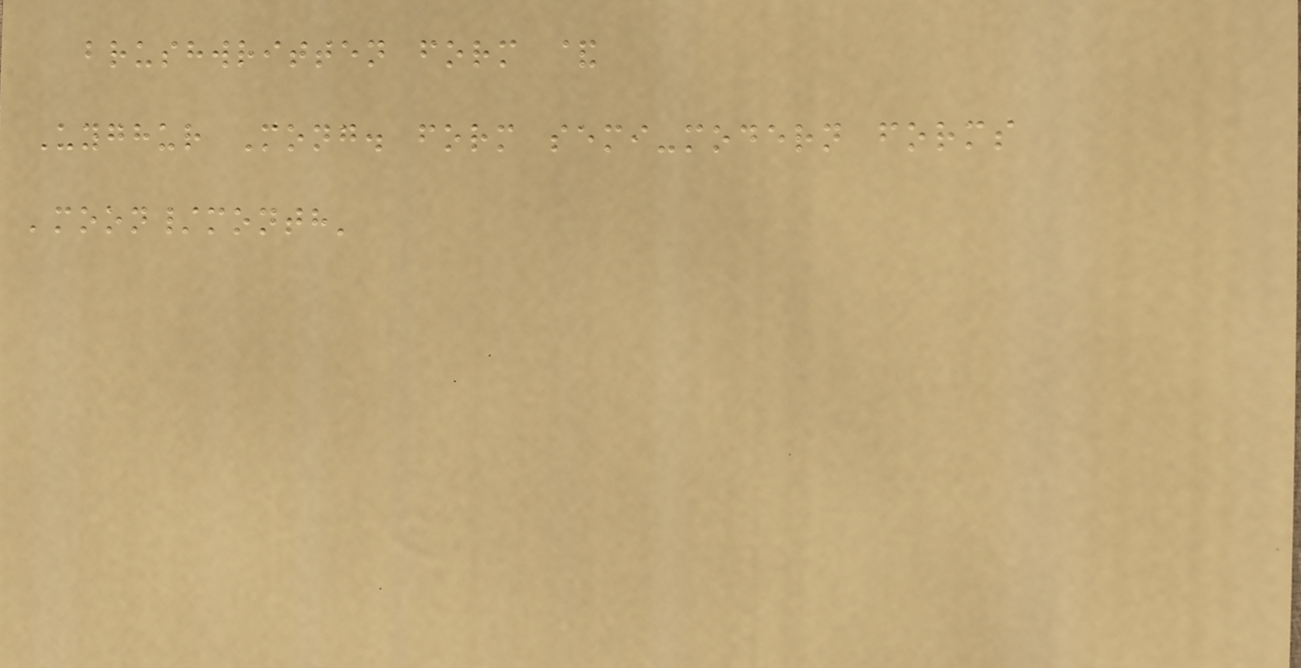brushwritten form &
Uyghur Mong. form semi-modern forms
'moon/month'
